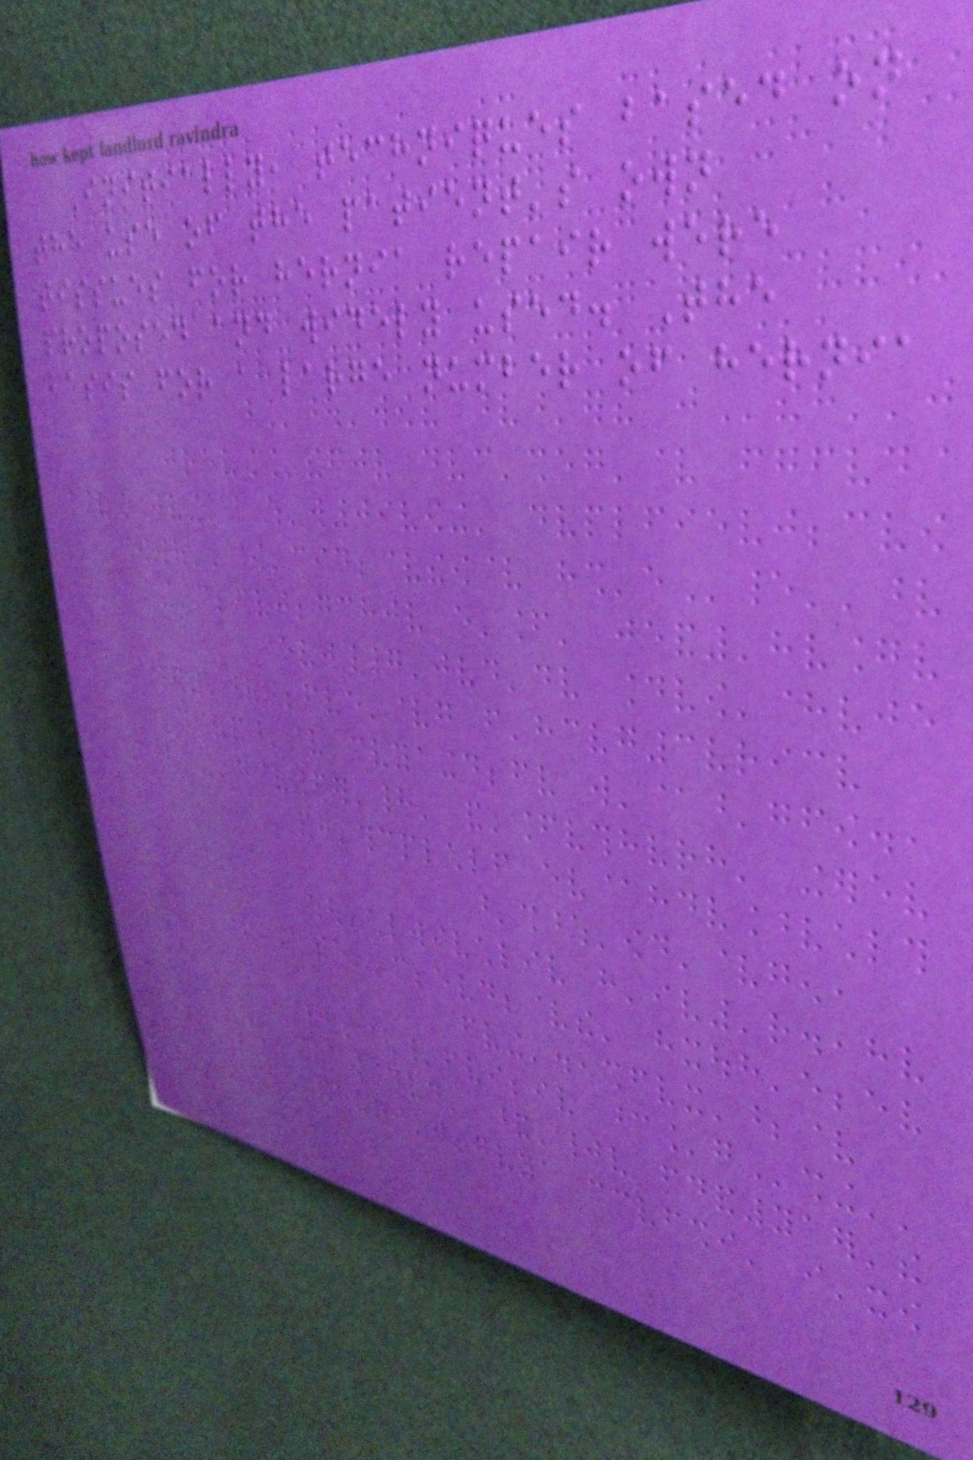Initially, techniques based on
the use of the patient's own
tissues for hernia repair were
proposed and widely used. The
basis for a large number of hernia
